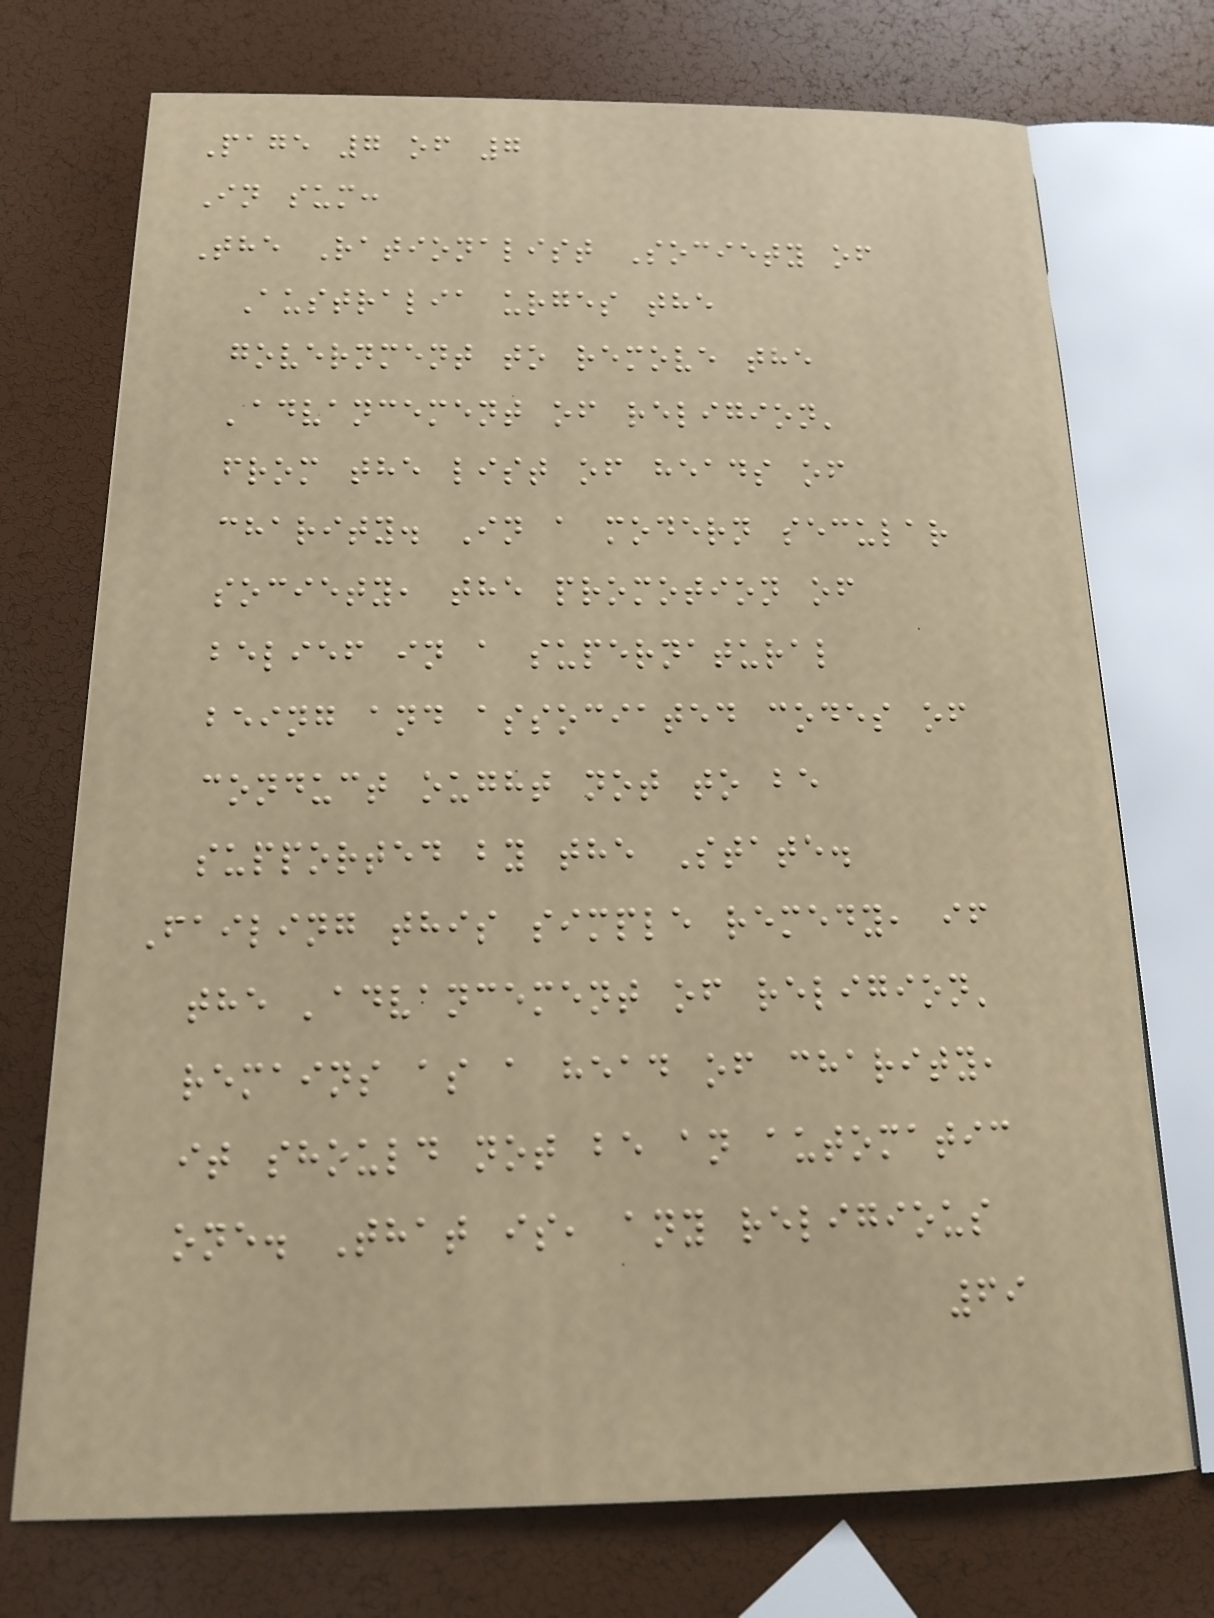Page 7 of 7
In sum:
The Rationalist Society of
Australia urges the
government to remove the
'advancement of religion'
from the list of heads of
charity. In a modern secular
society, the promotion of
belief in a supernatural
being and associated codes of
conduct ought not to be
supported by the State.
Failing this simple remedy, if
the 'advancement of religion'
remains as a head of charity,
it should not be an automatic
one. That is, any religious
69
